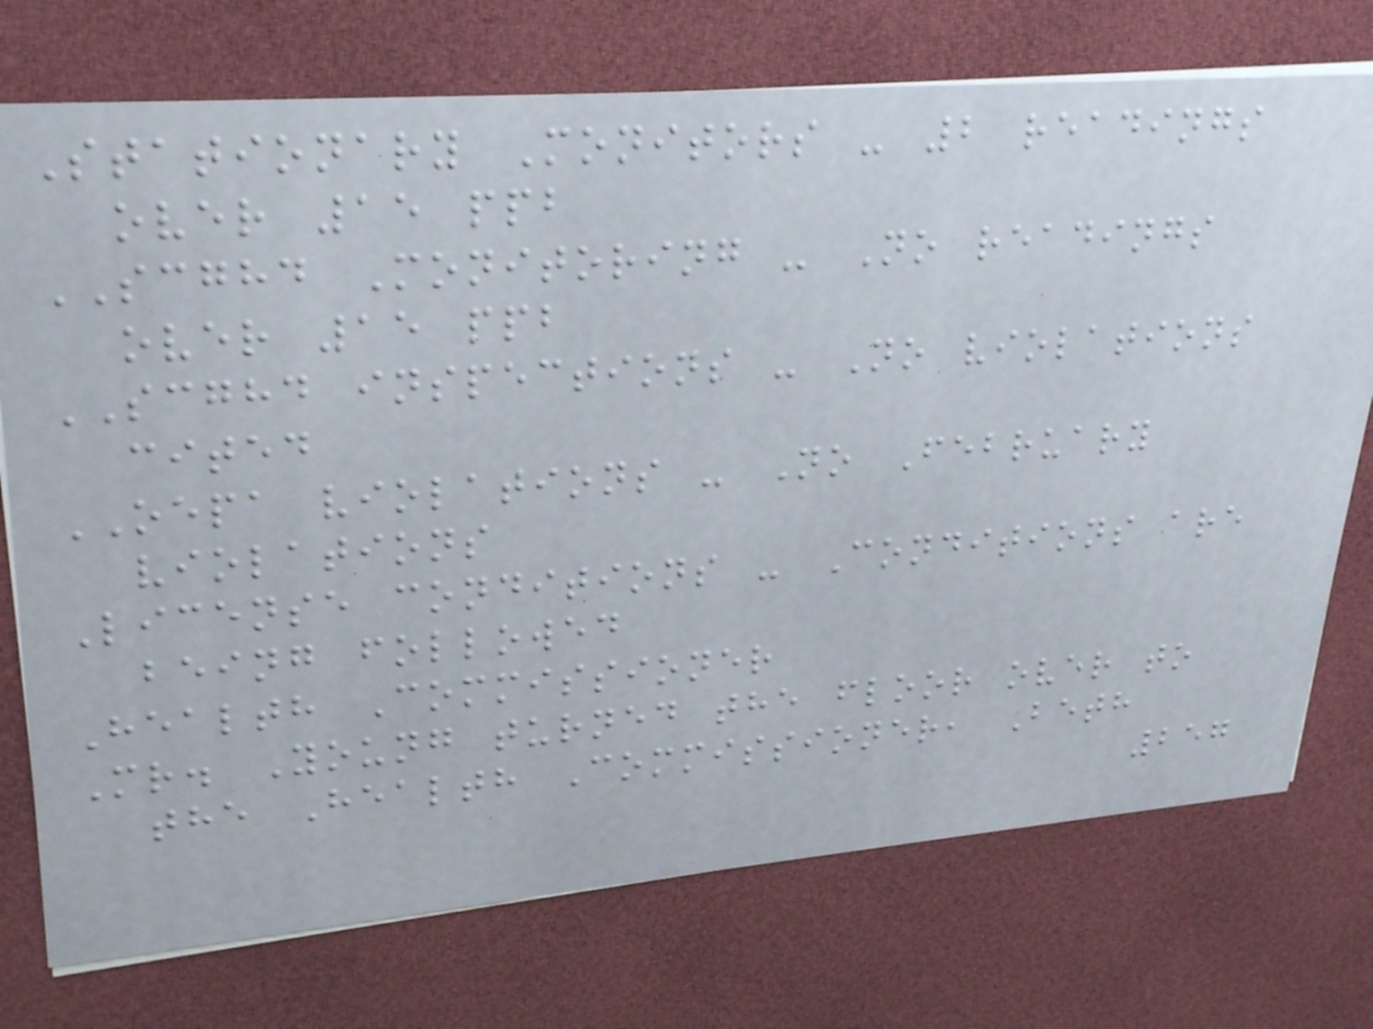Stationary Monitors - 2 readings
over 15 ppb
SCGHD Monitoring - No readings
over 15 ppb
SCGHD inspections - No violations
cited
OEPA violations - No February
violations
License conditions - Conditions are
being followed
Health Commissioner
Mr. Young turned the floor over to
the Health Commissioner, Beth
257
